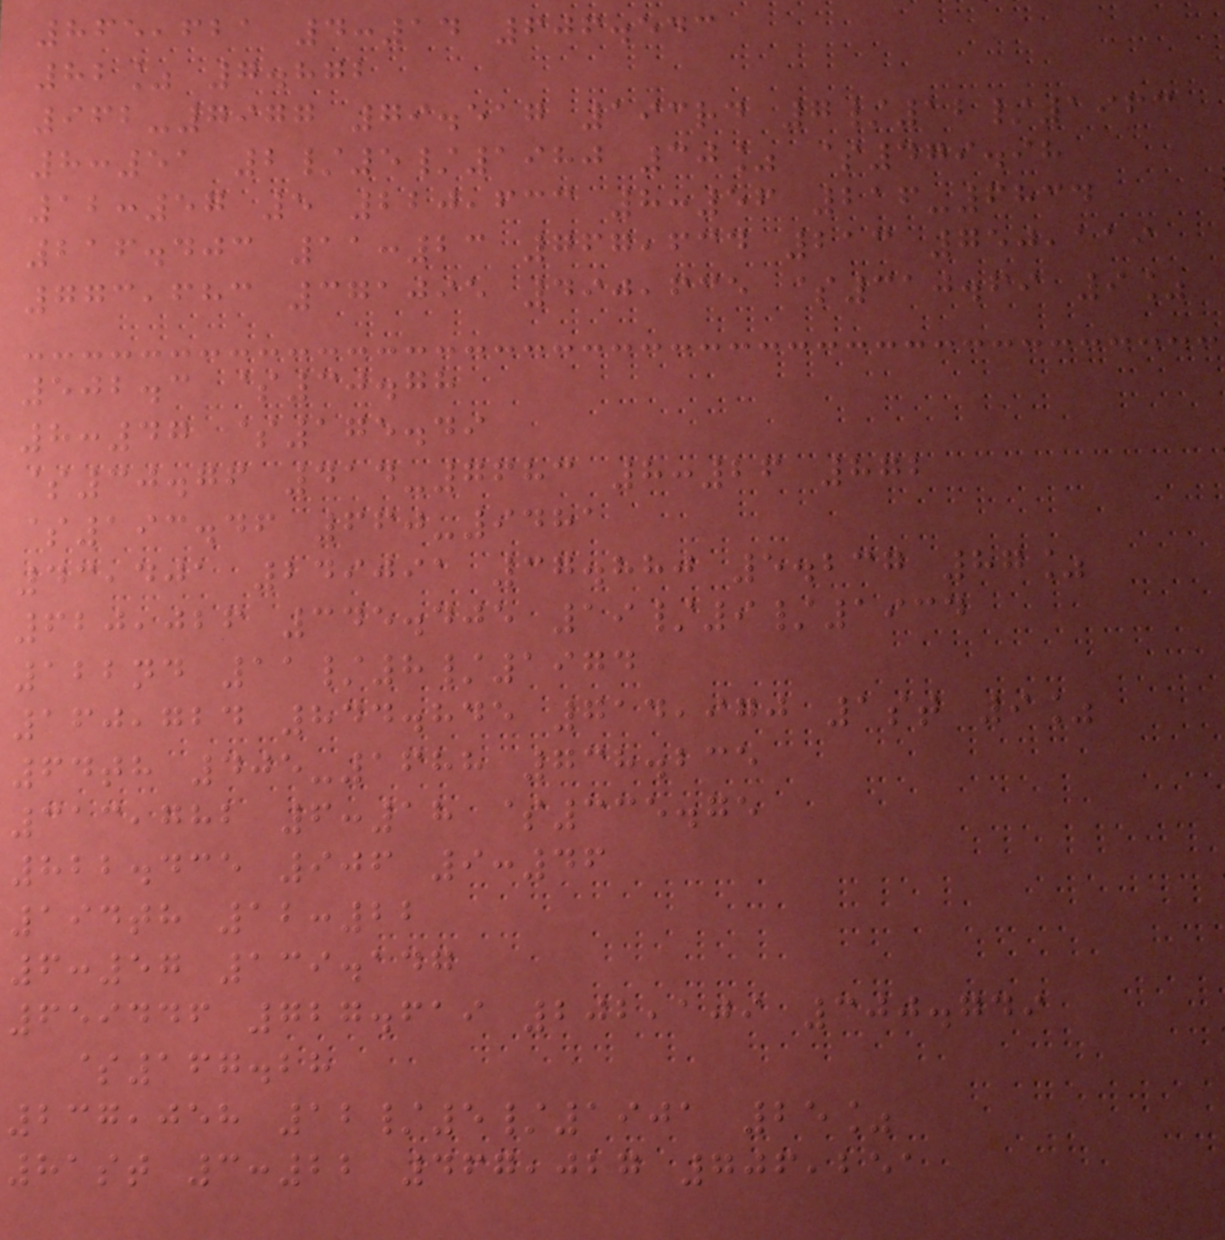865,621 4:14 606.543
82% 7.872
962-7977 79.517 193rd 7/12/1963
8:51 2/5/1980 30% $479.98
12:57 5 220,633 8:56 216-6834
216.403 11:23 767,634 213 750,119
773,683 371095 490,635 $310.69 9%
502.3 $30.78
8:47 $175.49
$30.76 414-7683 8:26 872
$193.46 660-9481
43,401 249091 37.880 5.237 87%
620,026 345.405 19/9/1934
122nd 11/8/1974
160,724 844.845 714,970 1st 9%
64th 405-1688 738.235
313,782 6:18 $335.75
822.435 906 9:46
194th 12:22
6:57 139.147
659446 727.619 202,109 300.749
$167.28
237,058 12/5/1901 25%
81st 3:22 467,027 706,251
